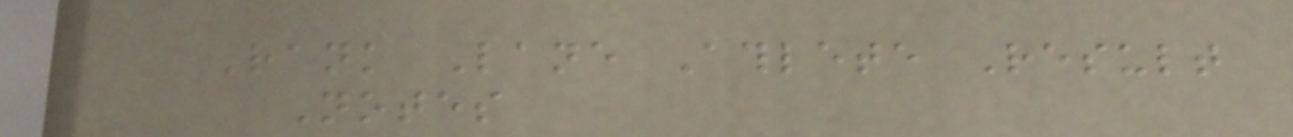Rank Lane Athlete Result
Notes
